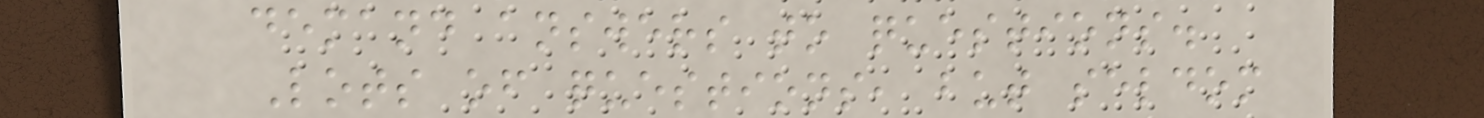demand answers to questions.
Lots of questions, but seldom
